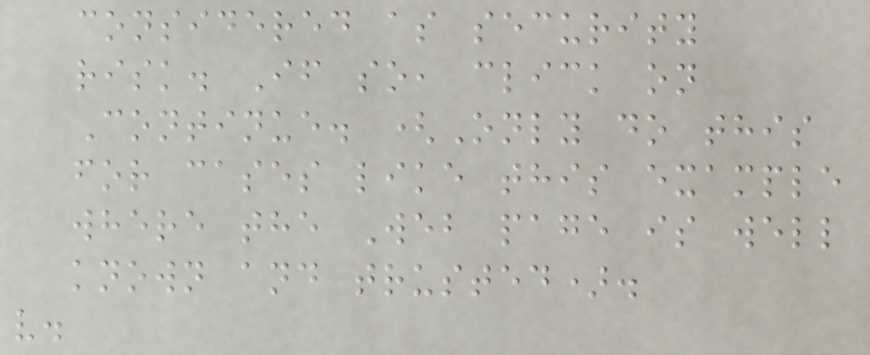considered as security
risk. If so, click on
Continue. (Only do this
for cases like this example
where the Web page is well
known and trusted).
v.
